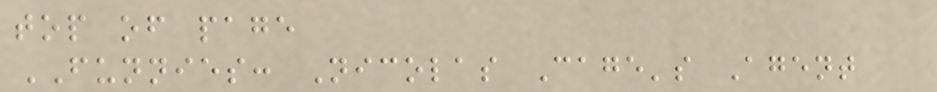top of page
FUNNIES: Nicolas Cage's Agent
